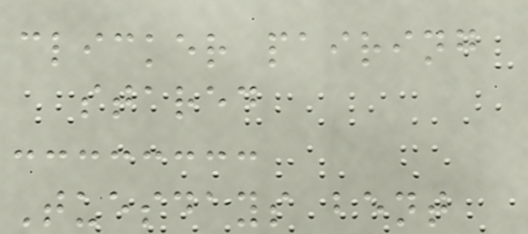clicker pairing
stared
Tuesdays bent
